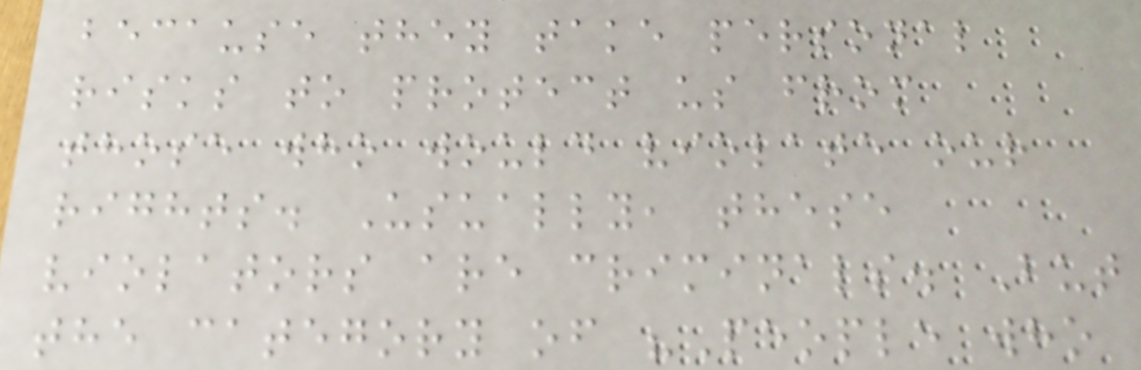because they take personal
risks to protect us from
those who would violate our
rights. Usually, these
violators are criminals. But
the category of "People who
